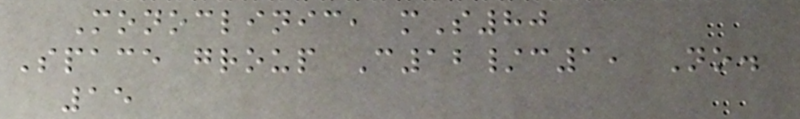Monoclinic, mS80
Space group C12/c1, No.
15
